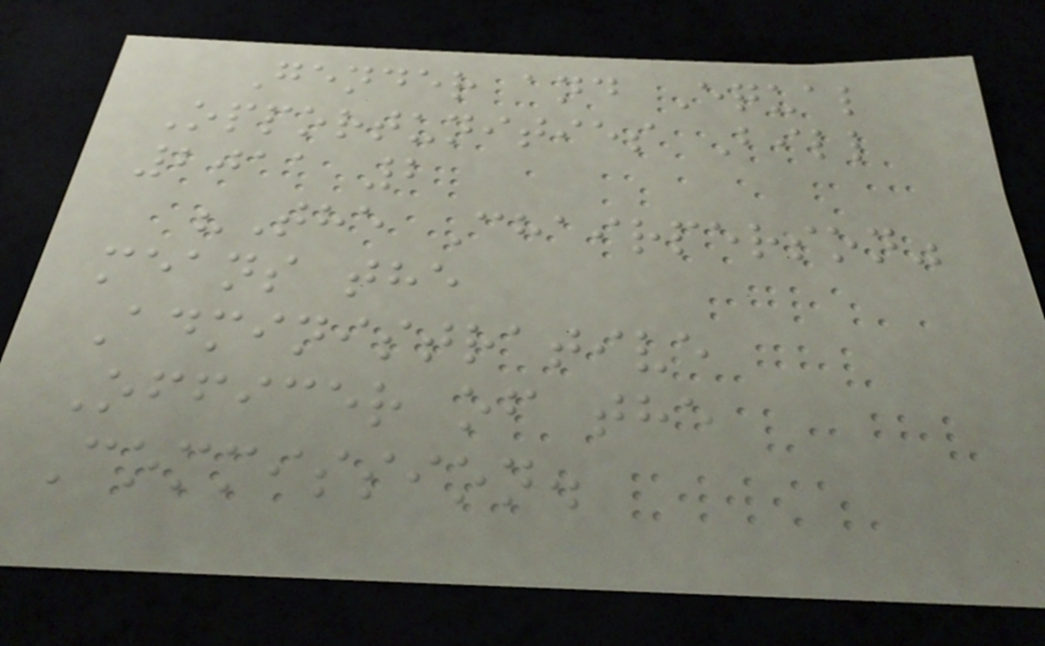Gender and Equal
Opportunities Bill
2011 2
"The Chairperson"
means the
Administrative
Officer of the
Commission.
